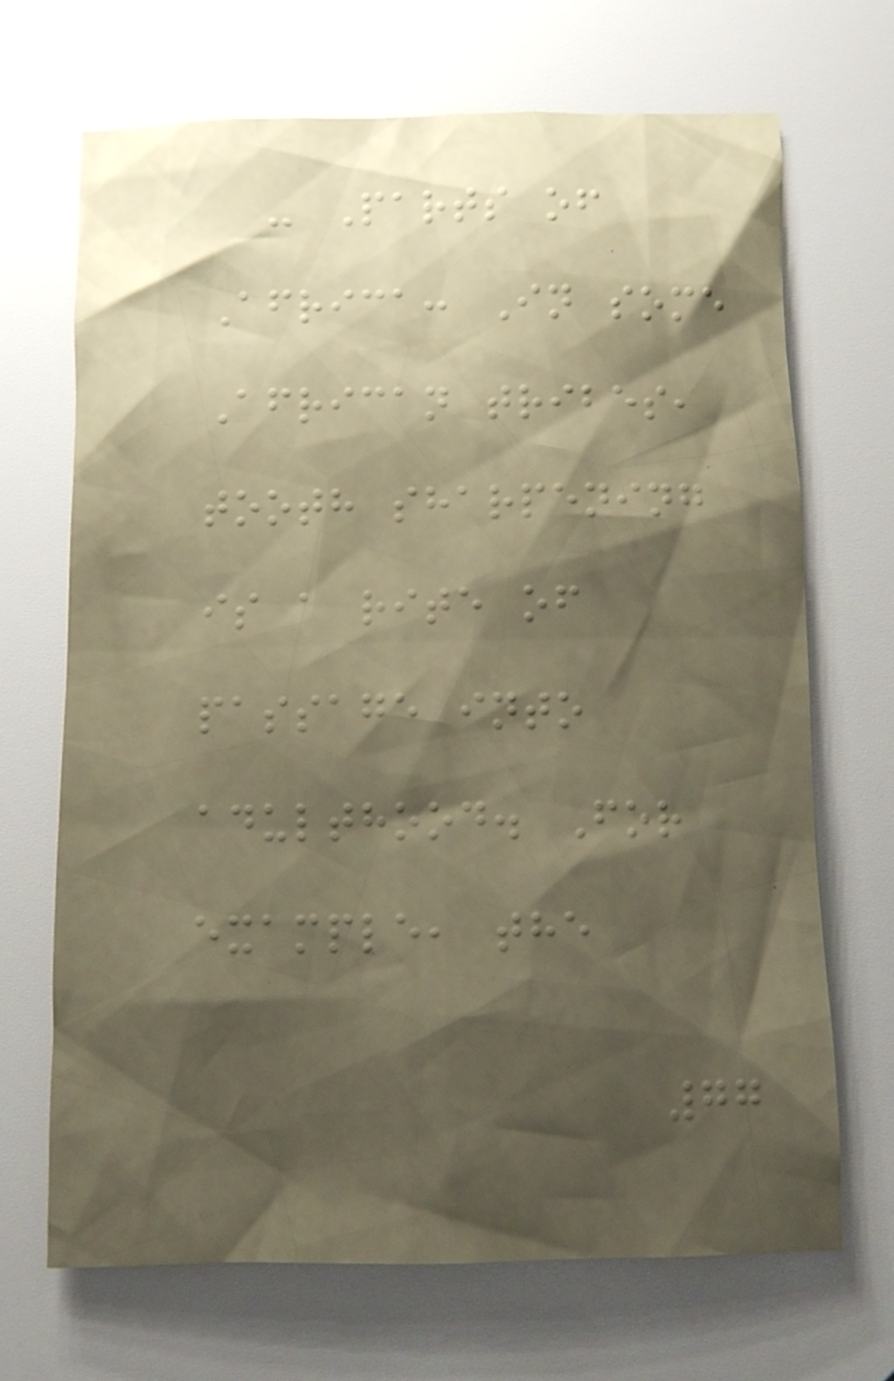- Parts of
Africa: In some
African tribes,
tooth sharpening
is a rite of
passage into
adulthood. For
example, the
77
